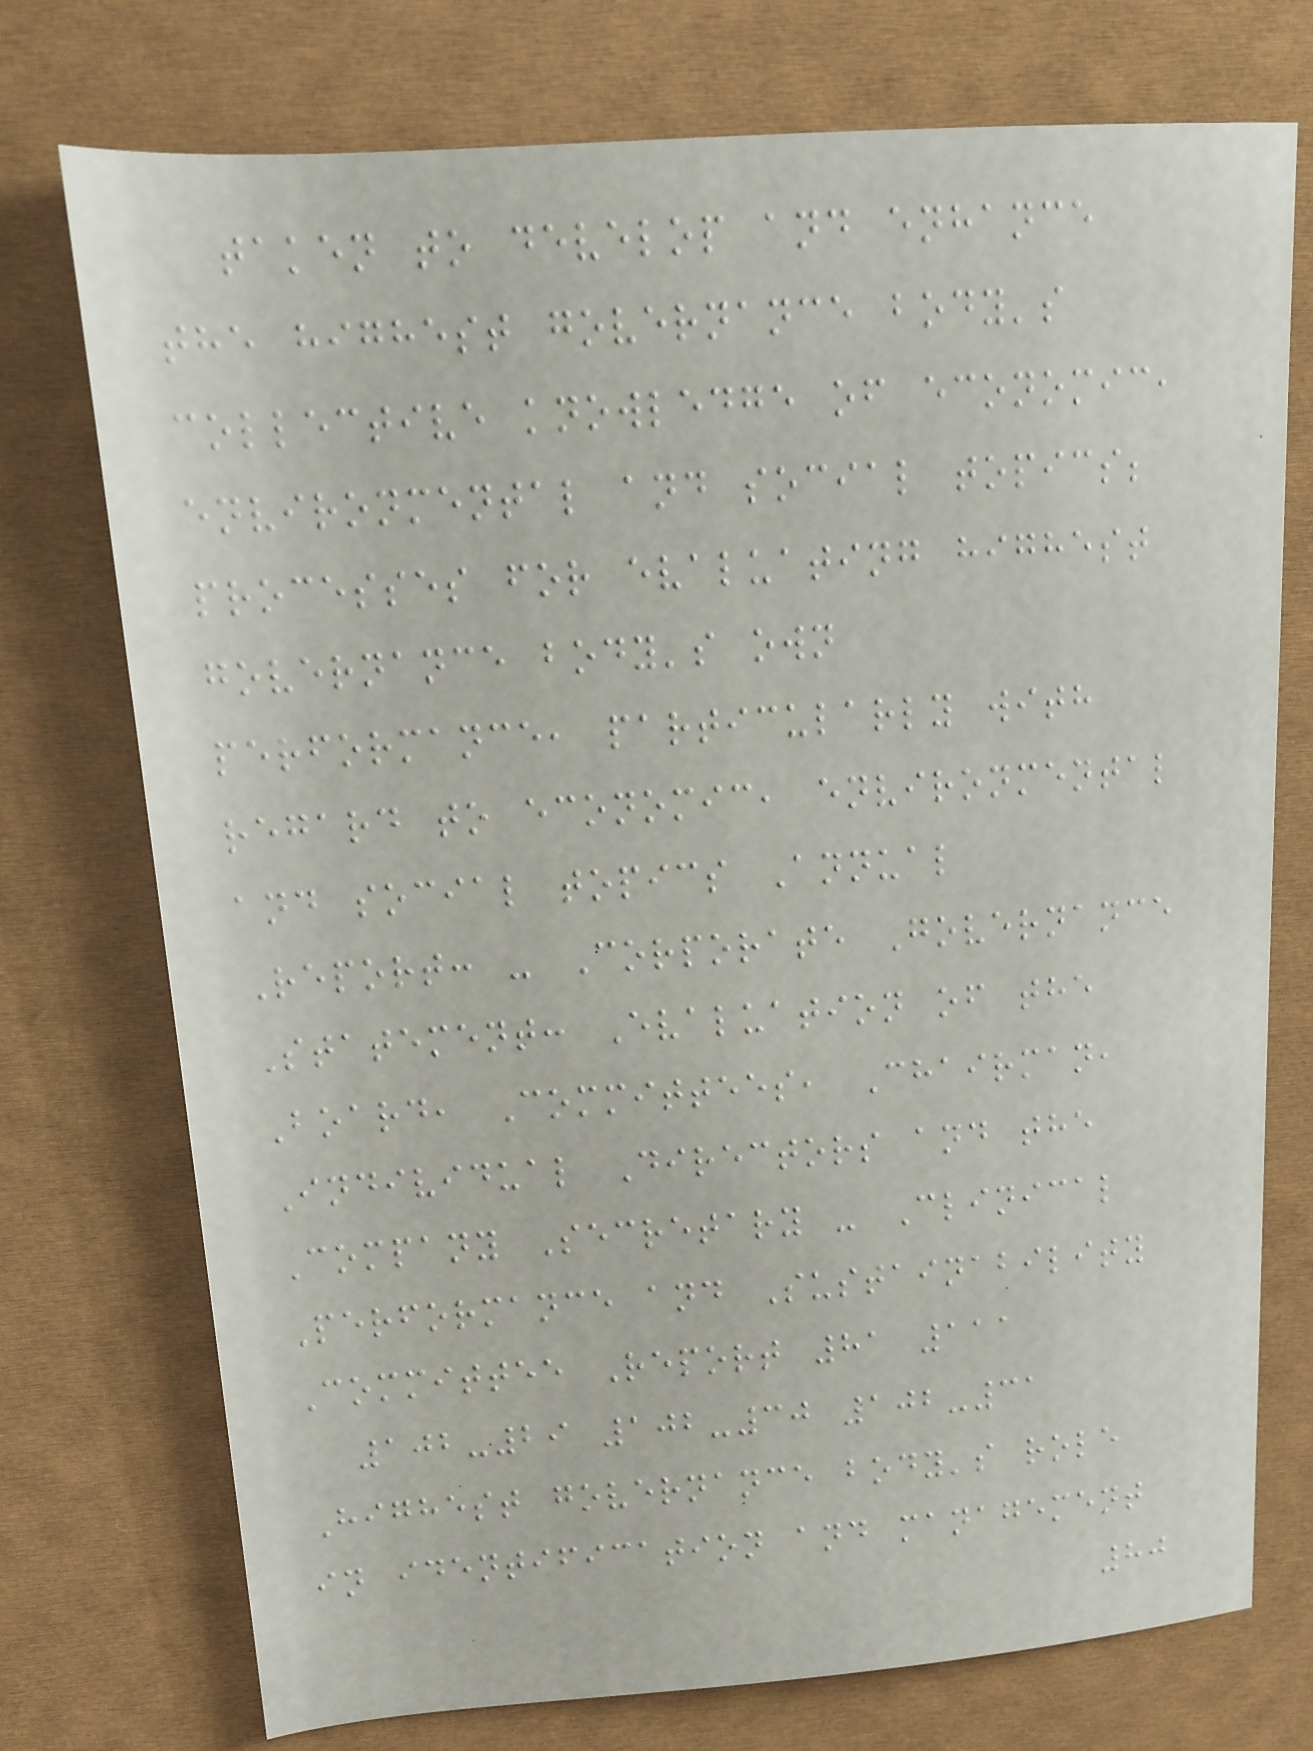taken to develop and enhance
the highest governance body's
collective knowledge of economic,
environmental and social topics;
processes for evaluating highest
governance body's own
performance, particularly with
regard to economic, environmental
and social topics Annual
Report: - Corporate Governance
Statement: Evaluation of the
Board, Committees, Chairman,
Individual Directors and the
Company Secretary - Clinical
Performance and Sustainability
Committee Report 81 111
102-29 102-30 102-31
Highest governance body's role
in identification and management
80
